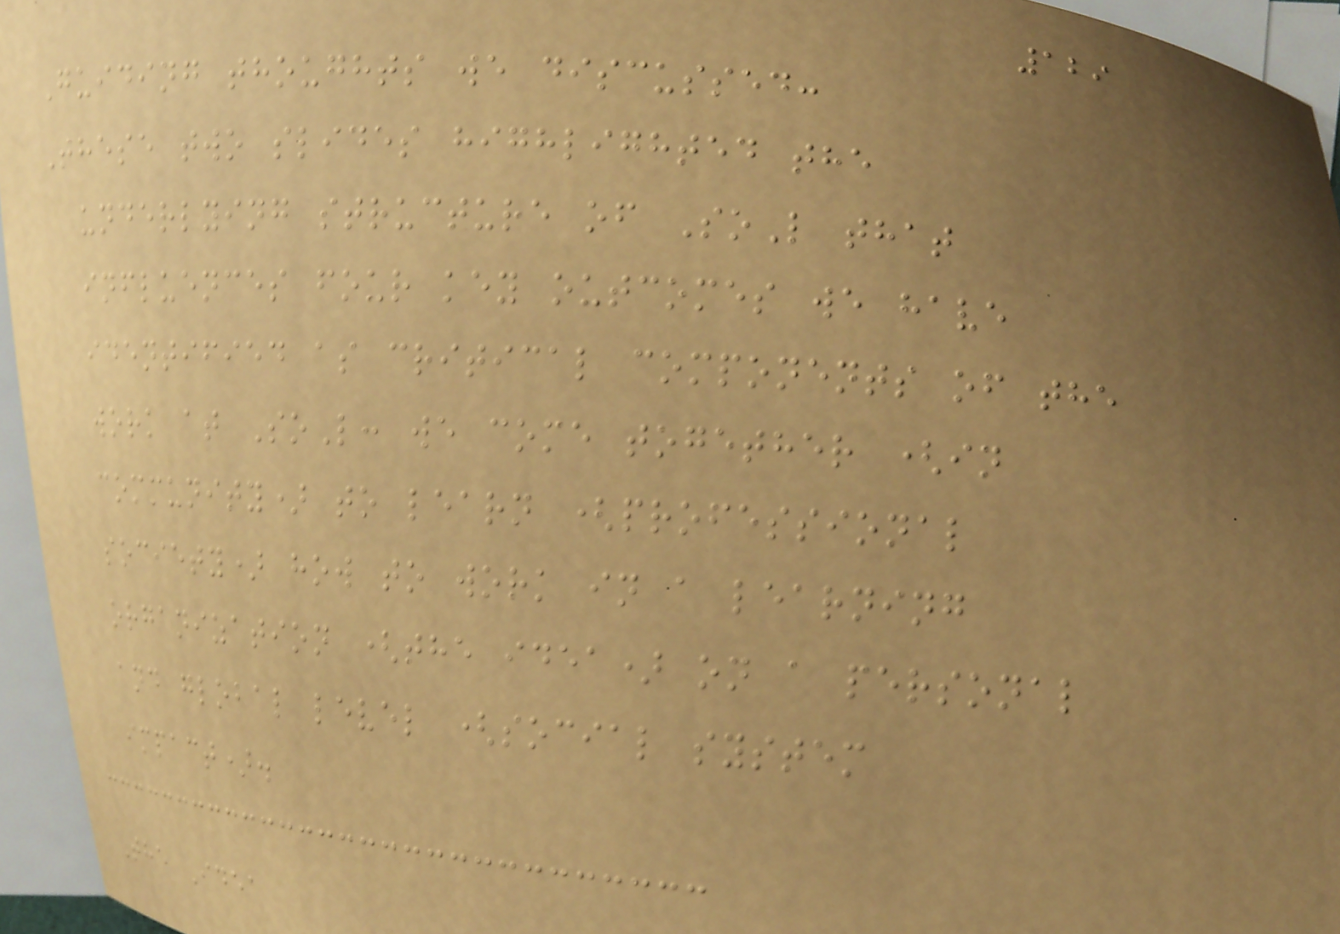129
Guiding thoughts we discussed:
These two slides highlighted the
underlying structure of SoL that
influences four key outcomes we have
identified as critical components of the
work at SoL: we come together (in
community) to learn (professional
society) how to work in a learning
organization (the idea) on a personal
and global level (social system
impact).
The Idea
